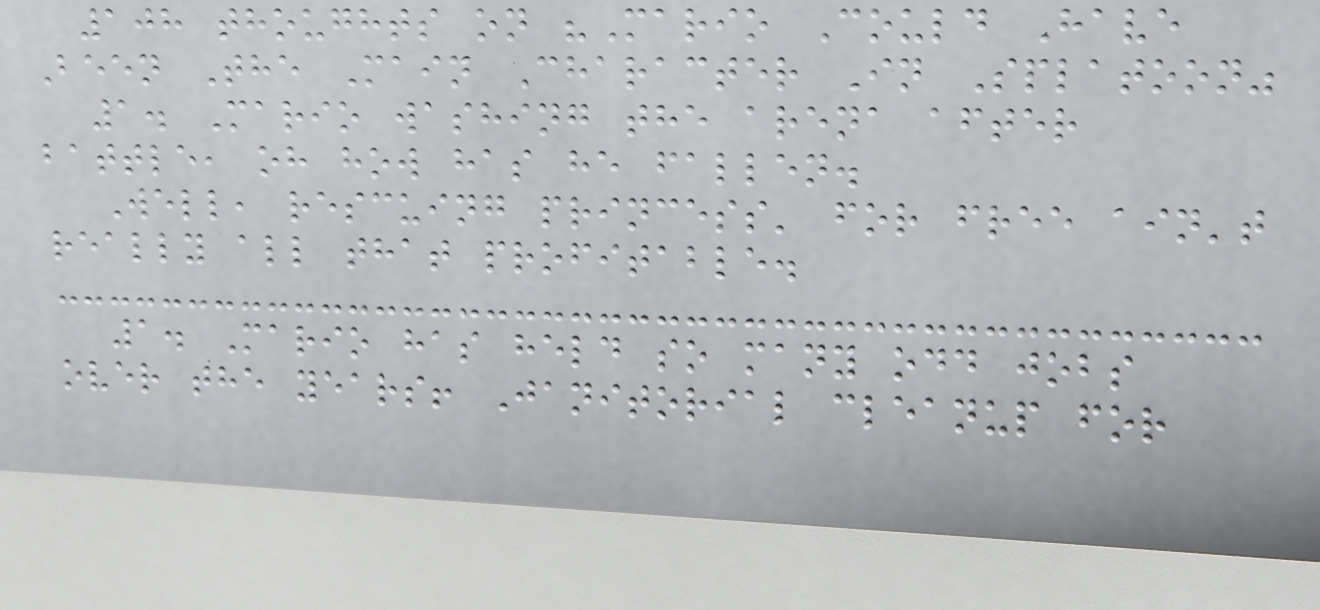108 thoughts on "Mario Could Have
Been The Main Character In Splatoon"
1. Mario washing the arena after
battle, oh how has he fallen.
Well, rescuing princess' for free ain't
really all that profitable.
1. Mario has held so many odd jobs
over the years! Janitorial cleanup for
